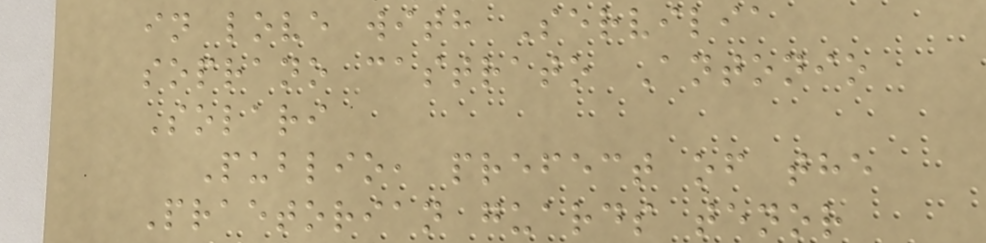in love with Servilia
soprano castrato Antonio
Solari
Publio, prefect of the
Praetorian guards tenor
